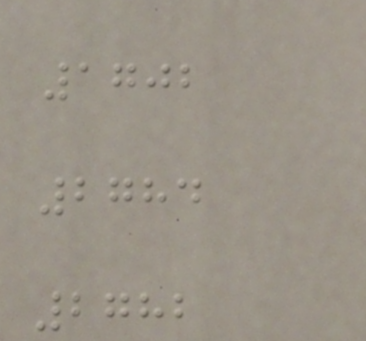1702
2784
2782
